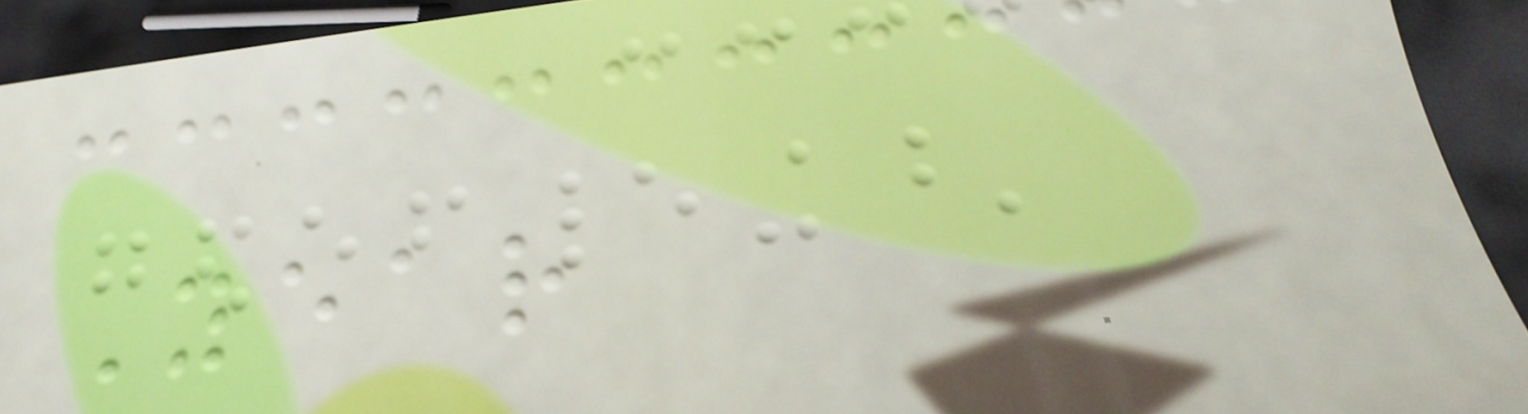Year
